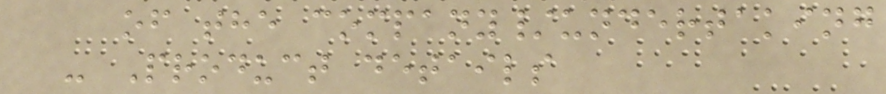of the company/undertaking
- Product details
